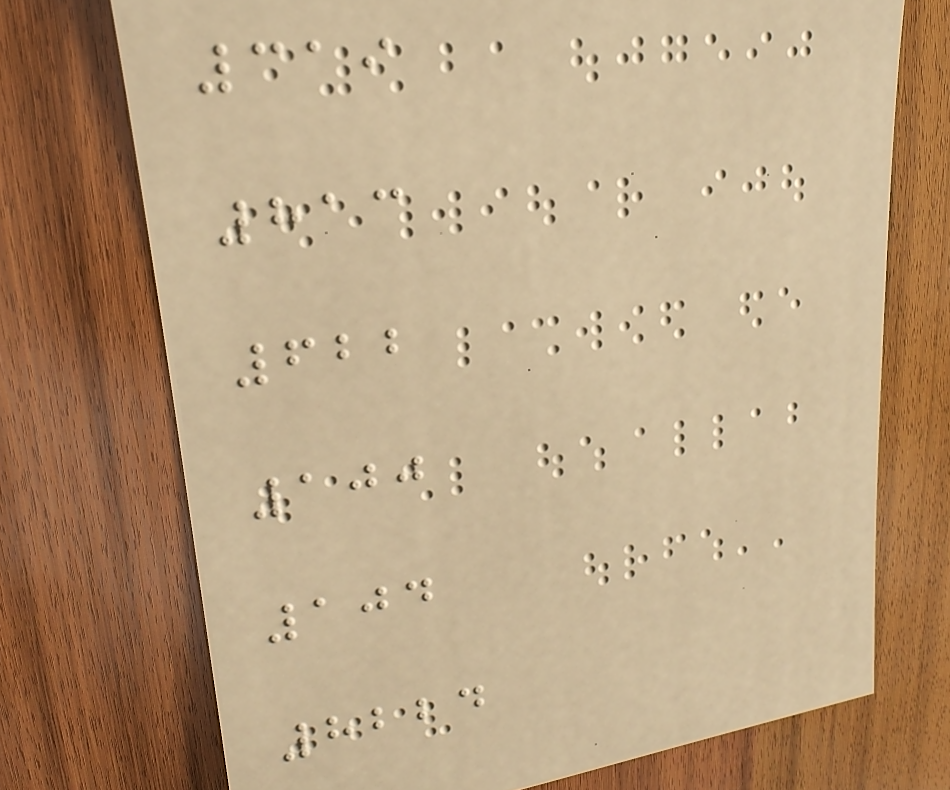319
813
622
100
104
8224
